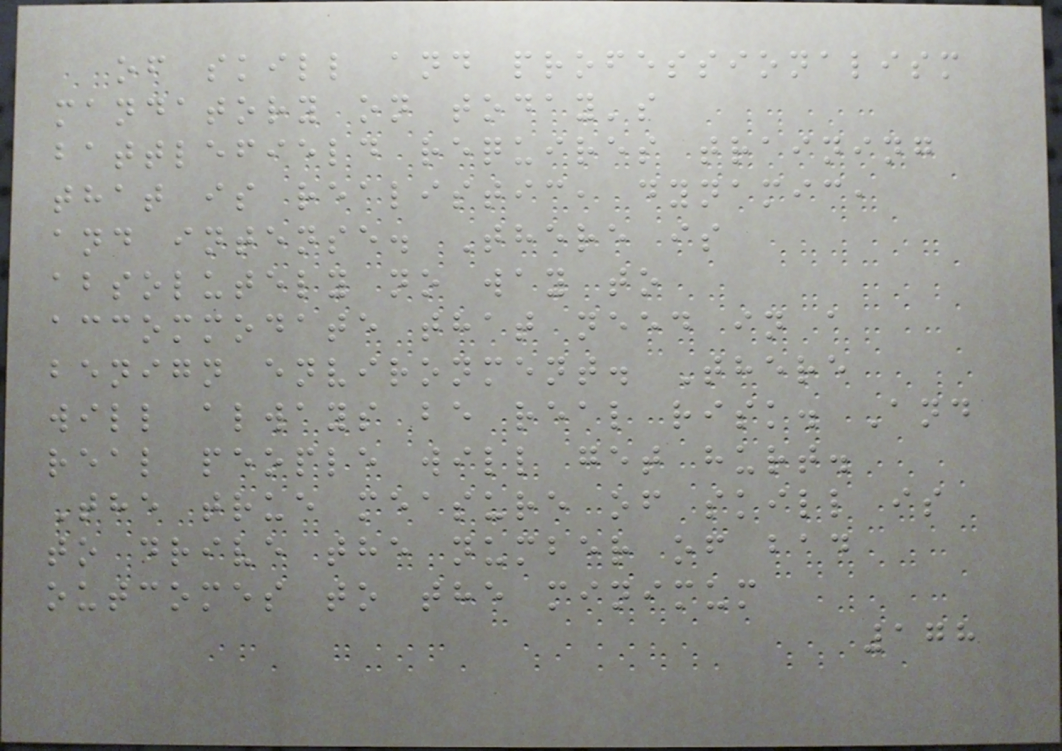of skill and professionalism
mandatory on today's
battlefield requires training
that is realistic, dynamic,
and intense. There is
absolutely no way to
accommodate that need in a
benign environment. There
will always be real risk. And
real people will get hurt.
The true measure of skill is
to drive the number of bad
outcomes to the minimum
178
